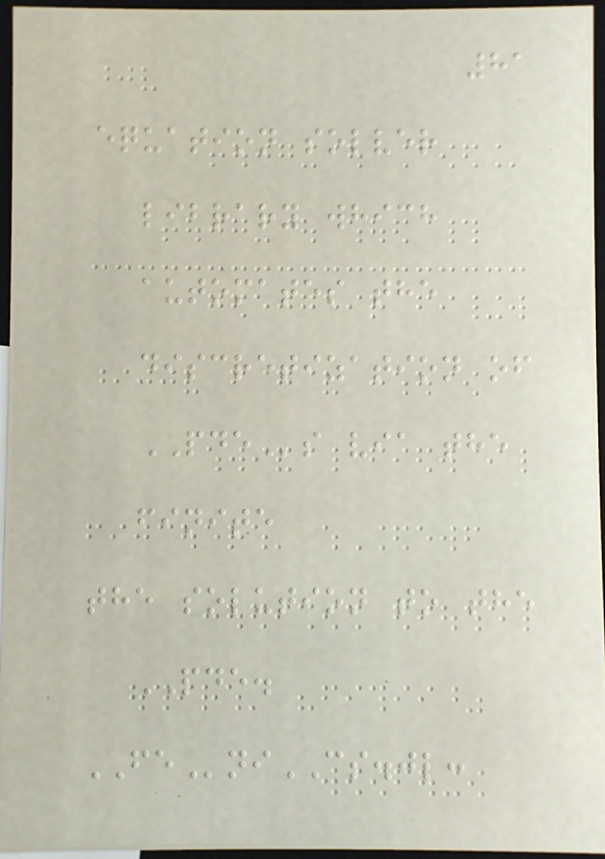81
equation solver
library which
automates the
discretization of
PDEs via the
finite
the solution to the
PDE.
FEniCS.jl:
